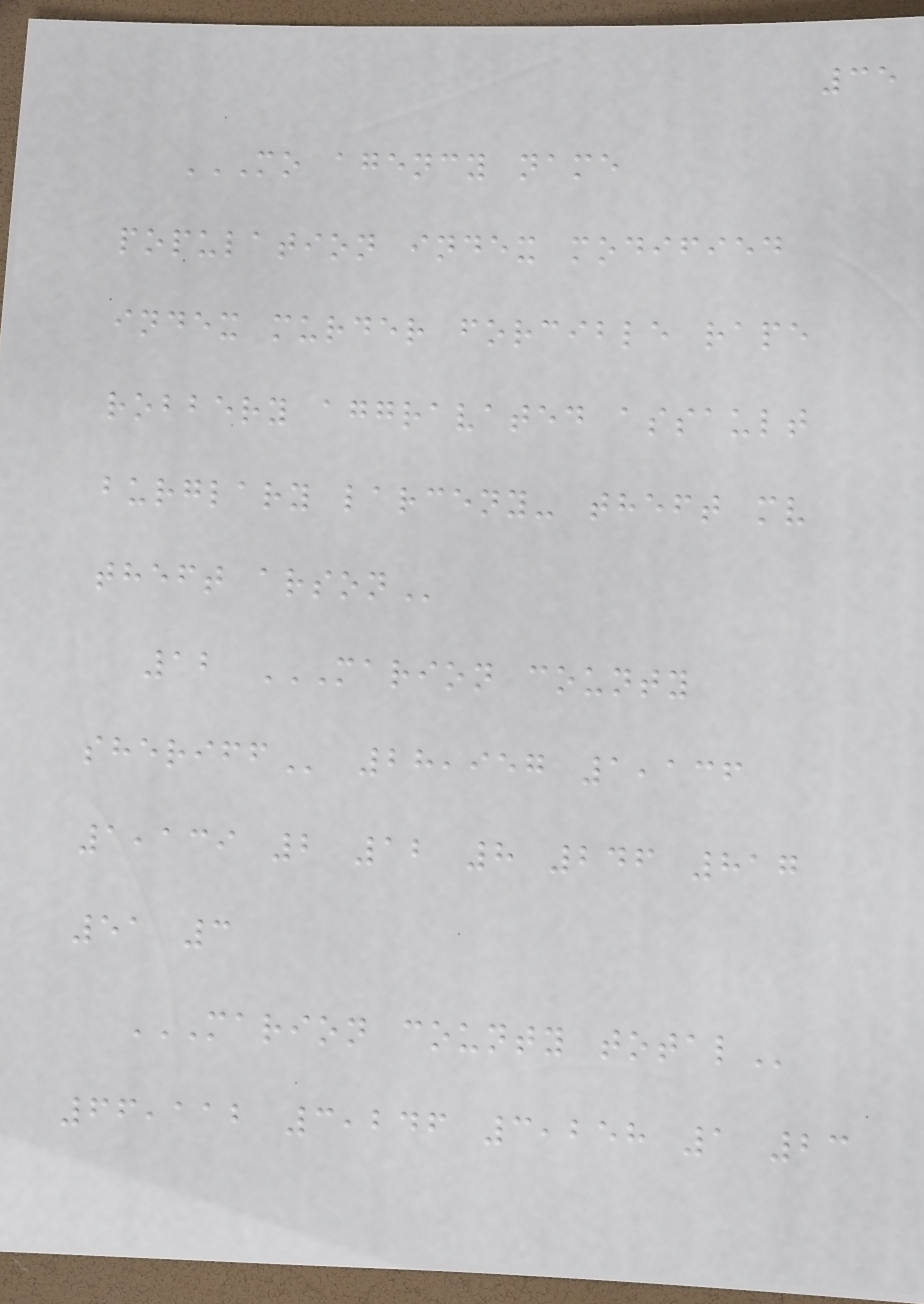35
MO AGENCY NAME
POPULATION INDEX MODIFIED
INDEX MURDER FORCIBLE RAPE
ROBBERY AGGRAVATED ASSAULT
BURGLARY LARCENY- THEFT MV
THEFT ARSON
12 MARION COUNTY
SHERIFF 28,957 1,136
1,139 2 12 8 246 817
51 3
MARION COUNTY TOTAL
66,112 3,246 3,258 1 23
